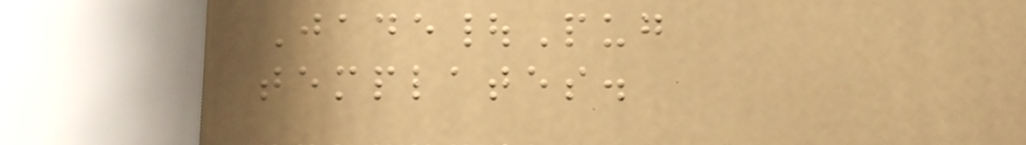Jade|Pug
templates.
